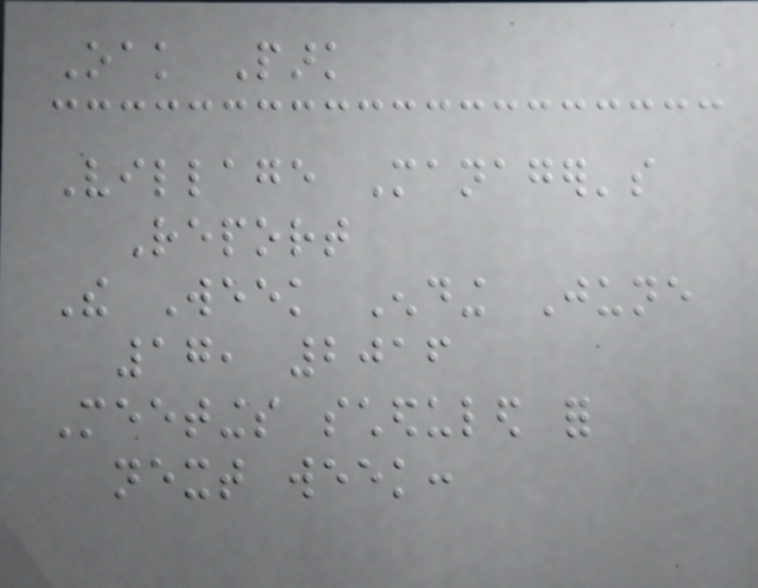Oak Park
Village Manager's
Report
The Week Ending June
17, 2016
Meetings scheduled for
next week:
